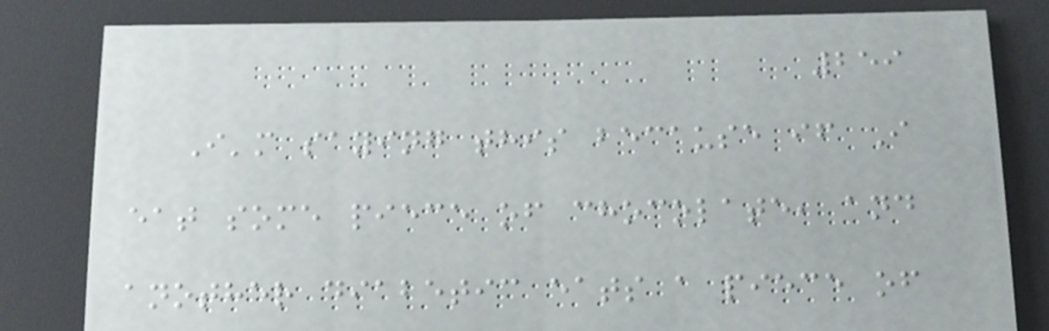259
I'm saying this because if I
eat some piece of chocolate, and
another diabetic eats a piece of
